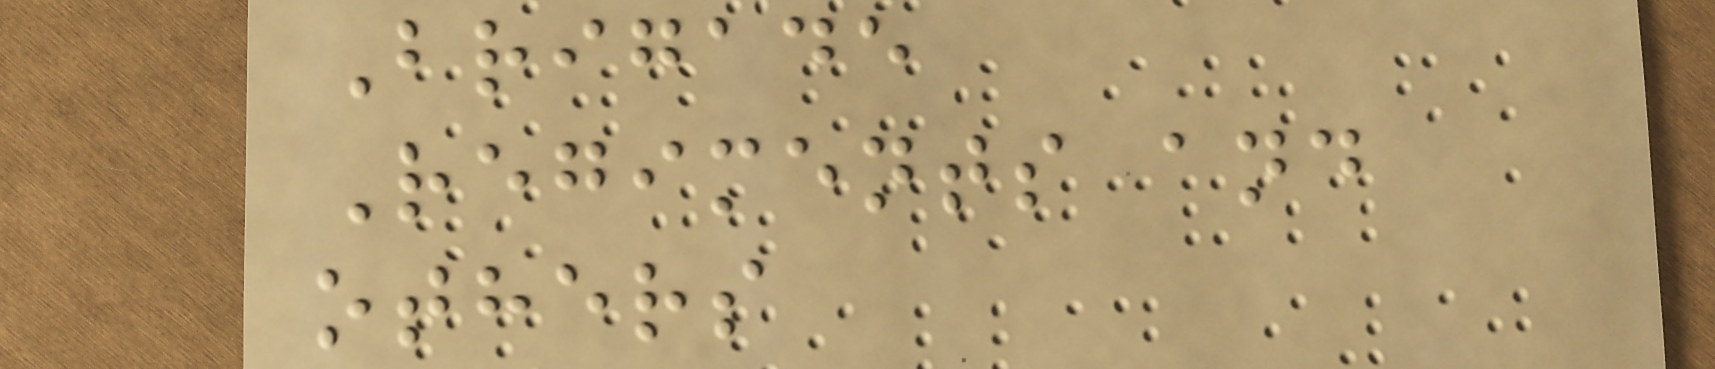Brigade
Regiments and
others
